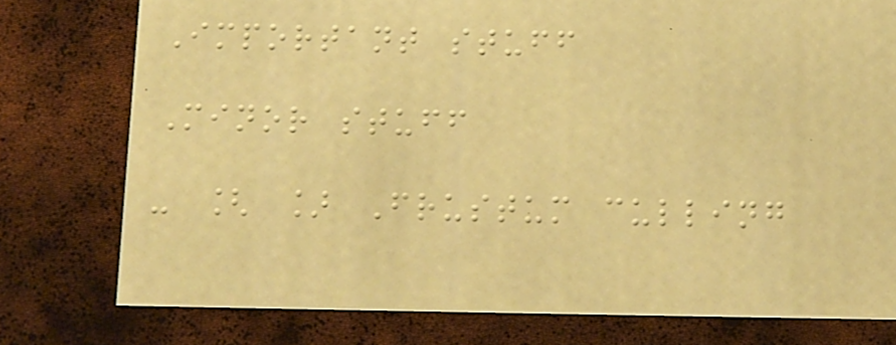Important stuff
Minor stuff
- [ ] Frustum culling
